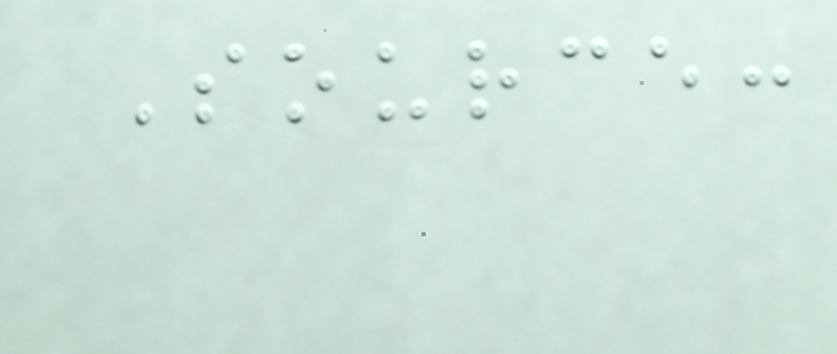Source:
